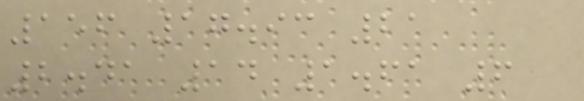156 17.93 21
2.41 14 1.61 6
